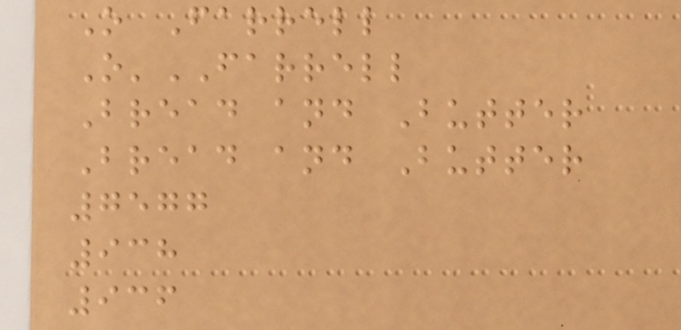O Farrell
O'FARRELL
Bread and Butter
Bread and Butter
7577
938
936
